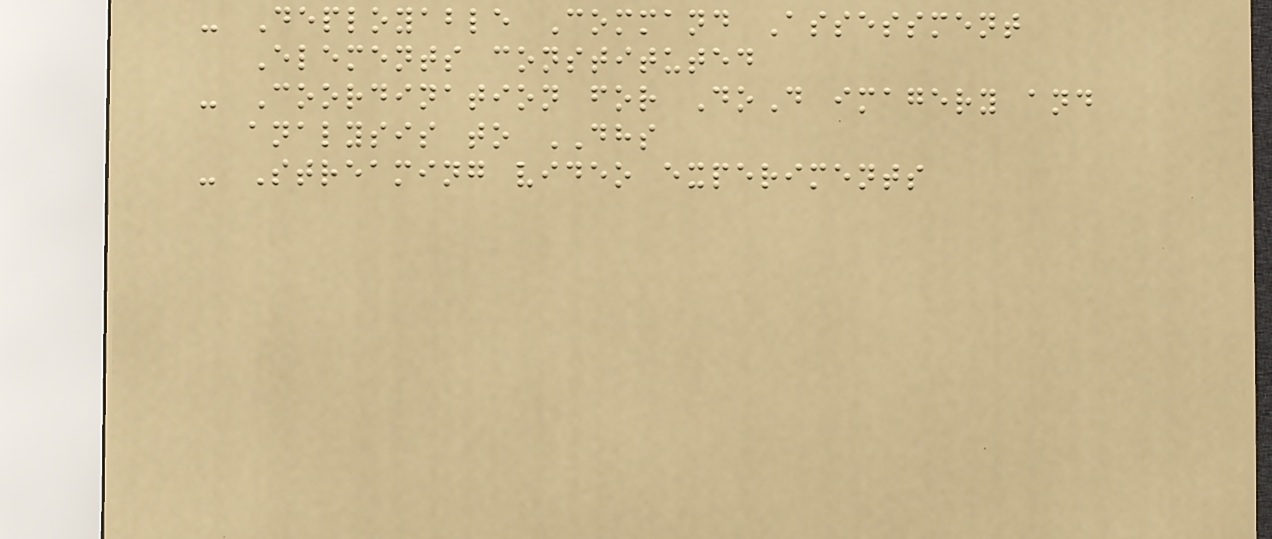- Deployable Command Assessment
Elements constituted
- Coordination for DoD imagery and
analysis to DHS
- Streaming video experiments
